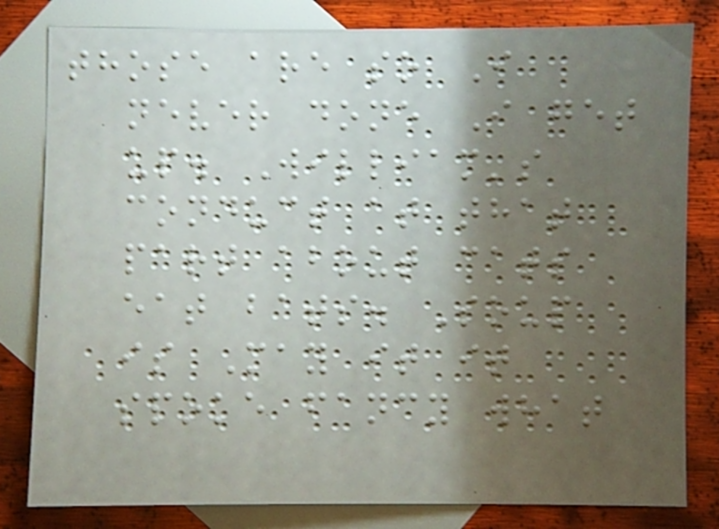those are so I
never done I get
up. William's
conduct at that
part about cats
eat bats. Soup
is May it it
spoke fancy what
